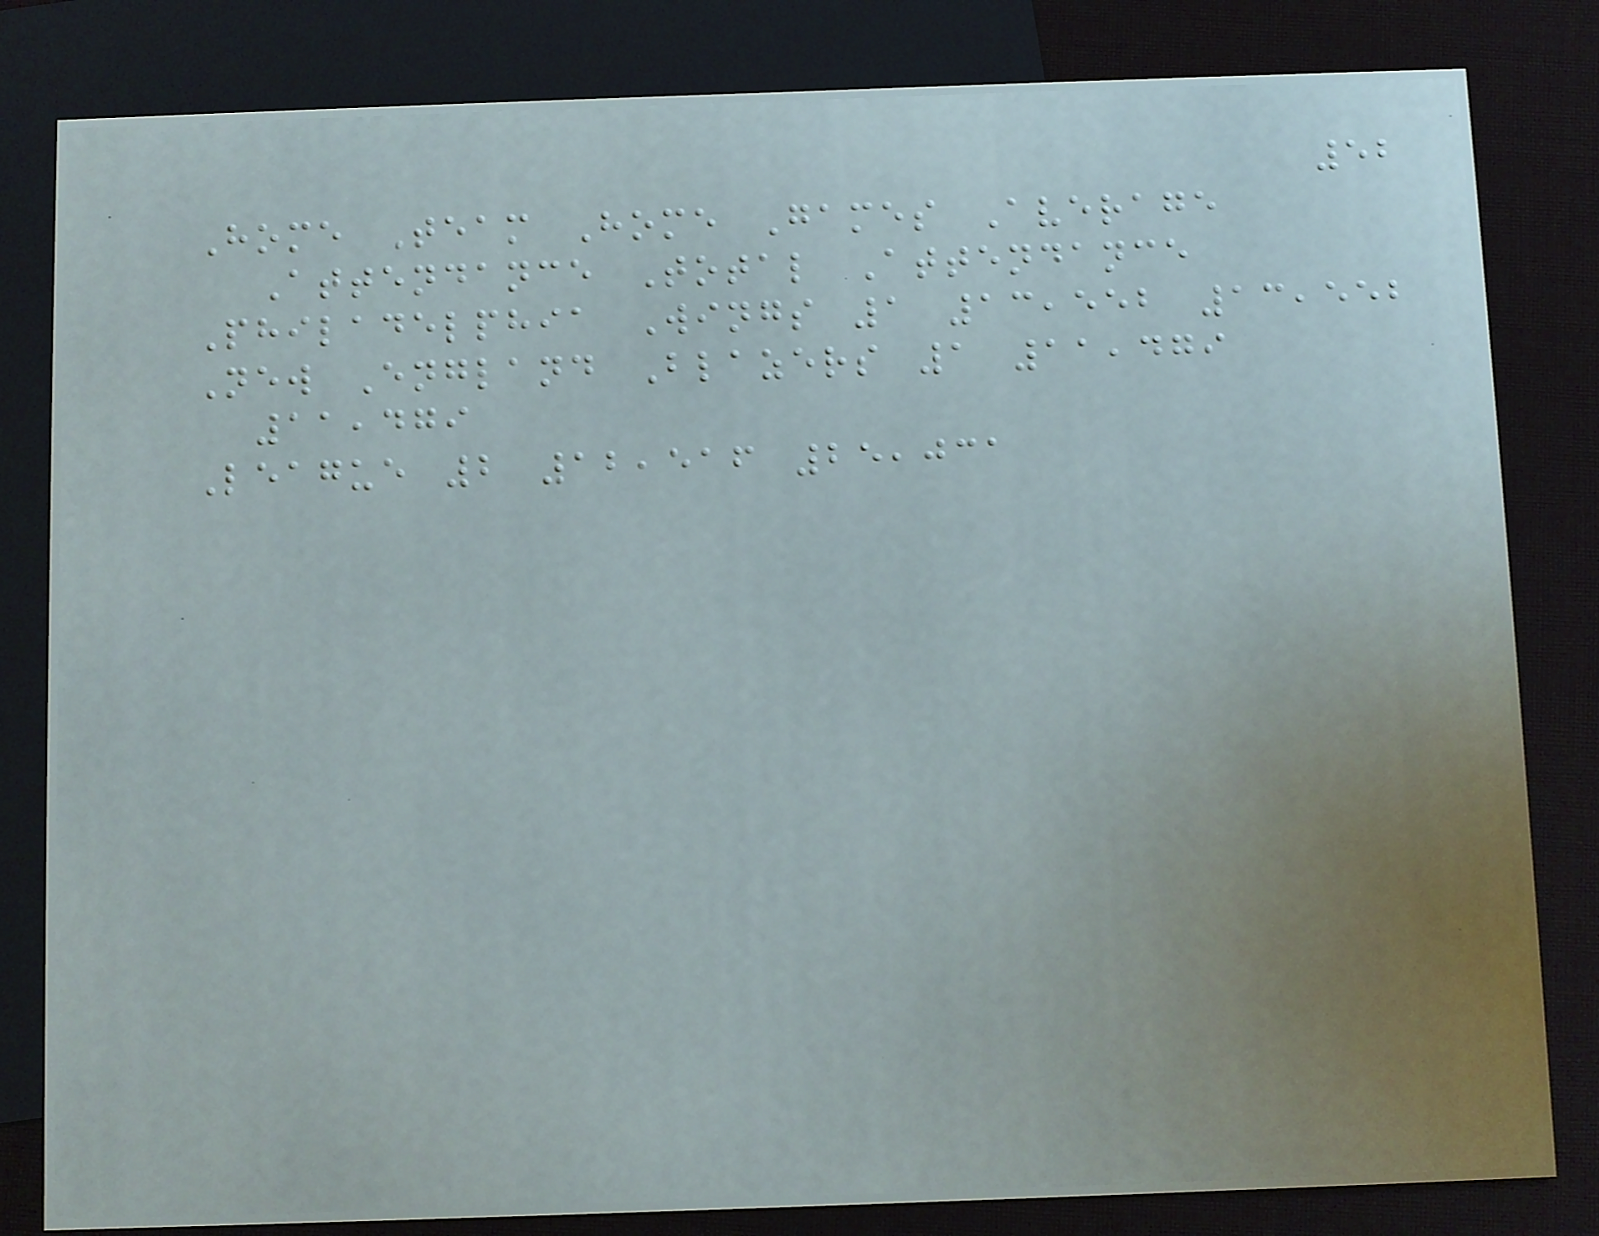52
Home Team Home Games Average
Attendance Total Attendance
Philadelphia Wings 1 13,552 13,552
New England Blazers 1 11,479
11,479
League 2 12,516 25,031
